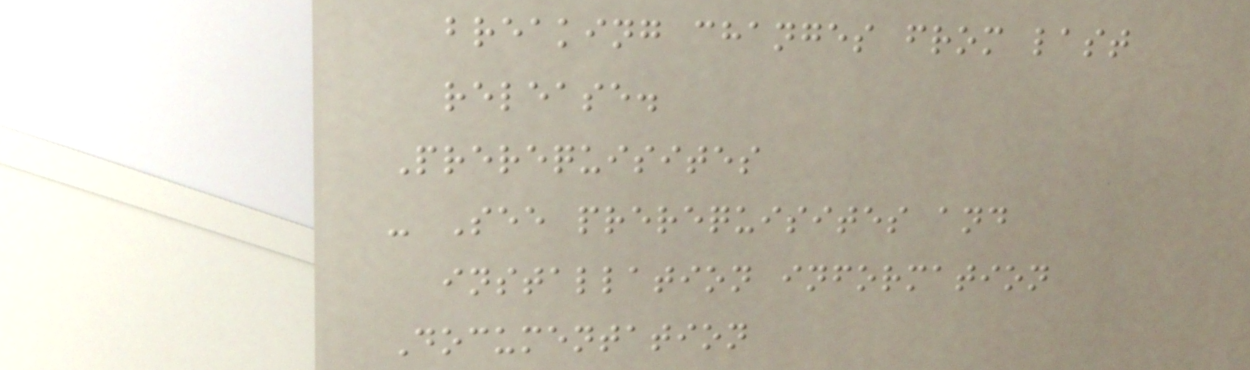breaking changes from last
release.
Prerequisites
- See prerequisites and
installation information
Documentation
